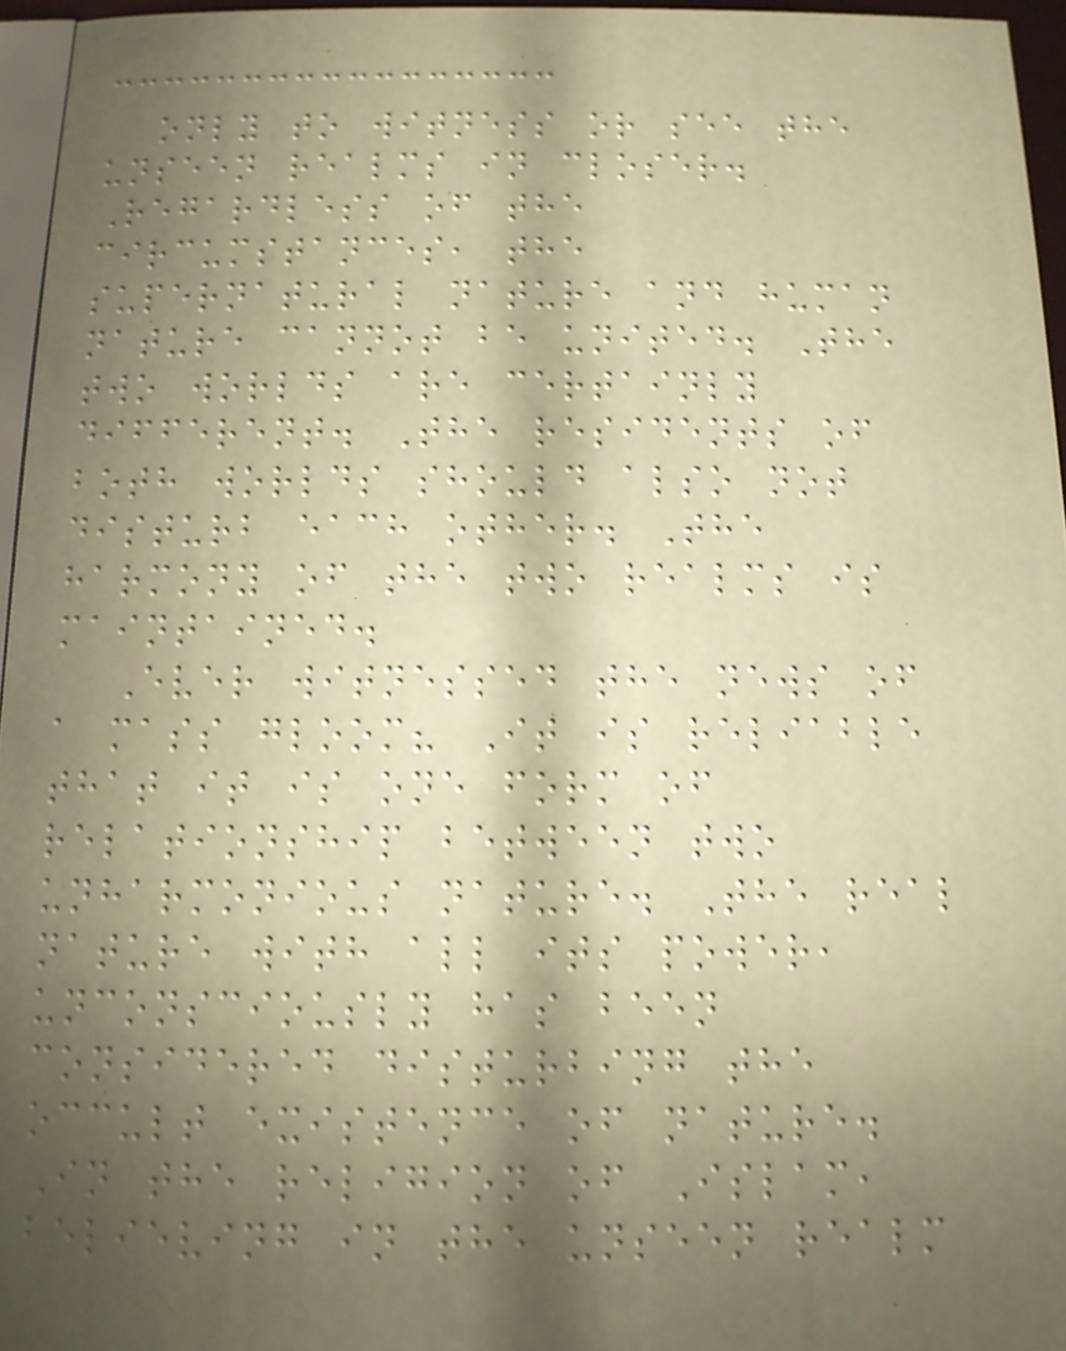only to witness or see the
unseen realms in closer.
Regardless of the
circumstances, the
supernatural nature and human
nature cannot be united. The
two worlds are certainly
different. The residents of
both worlds should also not
disturb each other. The
harmony of the two realms is
maintained.
Ever witnessed the news of
a mass gloom? It is reliable
that it is one form of
relationship between two
unharmonious nature. The real
nature with all its power,
unconsciously has been
considered disturbing the
occult existence of nature.
In the religion of Islam,
believing in the unseen realm
